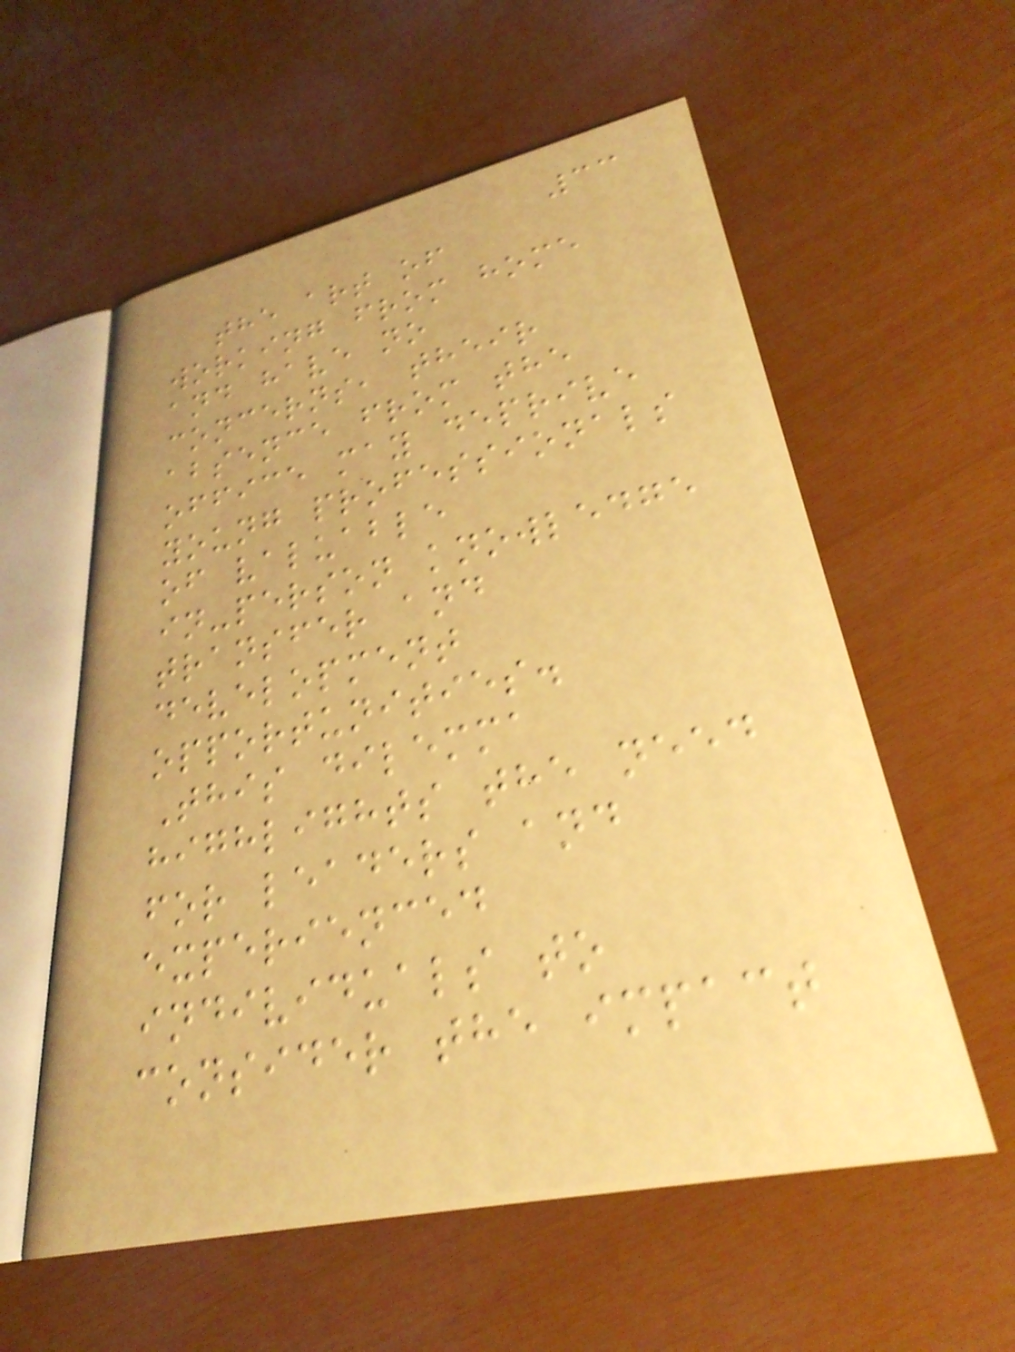33
the art of
working from home
and have no
concerns, their
absence from the
office may deprive
young professionals
of valuable
in-person knowledge
transfer and
development
opportunities.
This dilemma
highlights the need
for leaders and
experienced
individuals to
consider the impact
